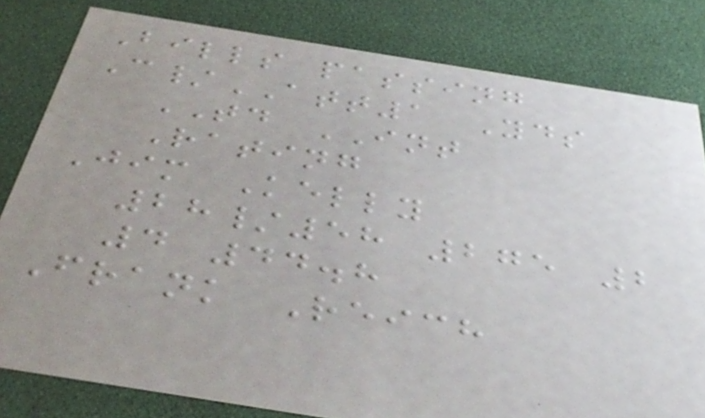Bills passing
C/ATT1 Yds
TD INT
Rating
Jim Kelly
28/58 275 2
4 44.8
Frank Reich
